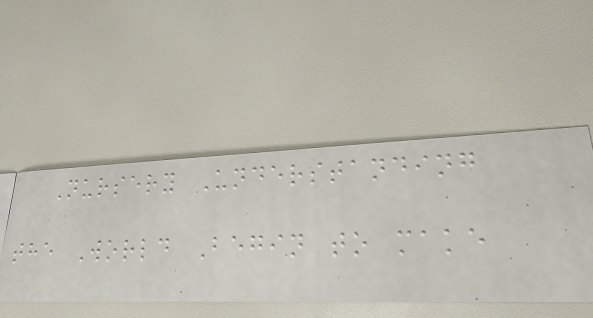Nursery Understanding
the World Begin to make
